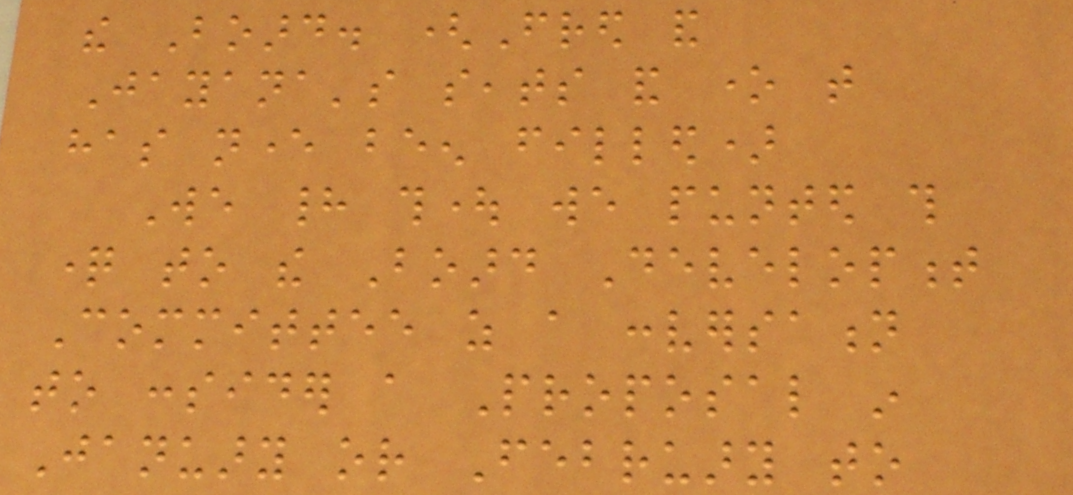the Board. (Fred and
Jayana's seats and one that
has never been filled)
We had thought we punted this
question to the Board Development
Committee as a conversation
to consider a Proposal in
January or February to
